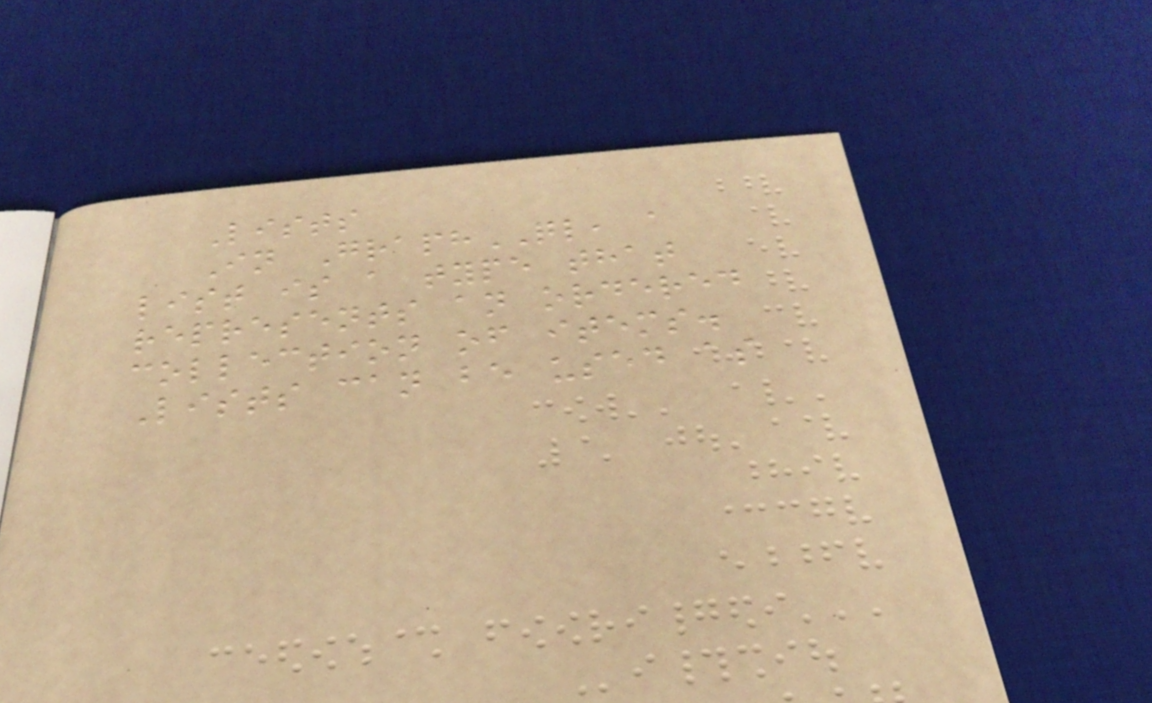Lists
In GraphQL, a
list is a type that
represents an ordered
collection of items.
Lists can be used as
